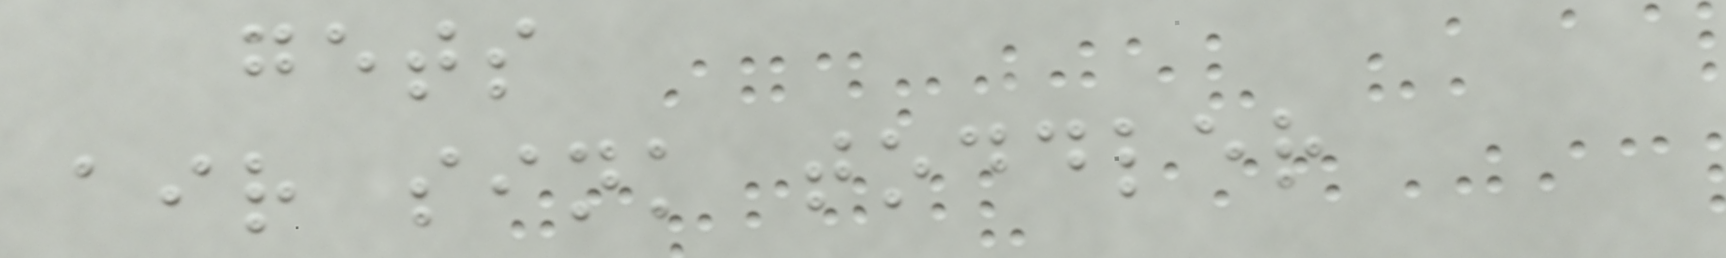gets
air sink toddler
